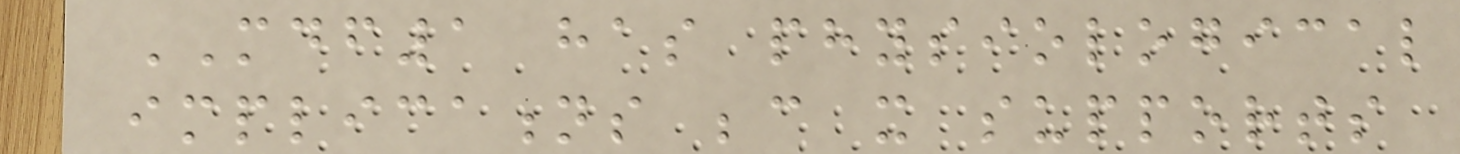MDF1 has physiological
implications because it supports
